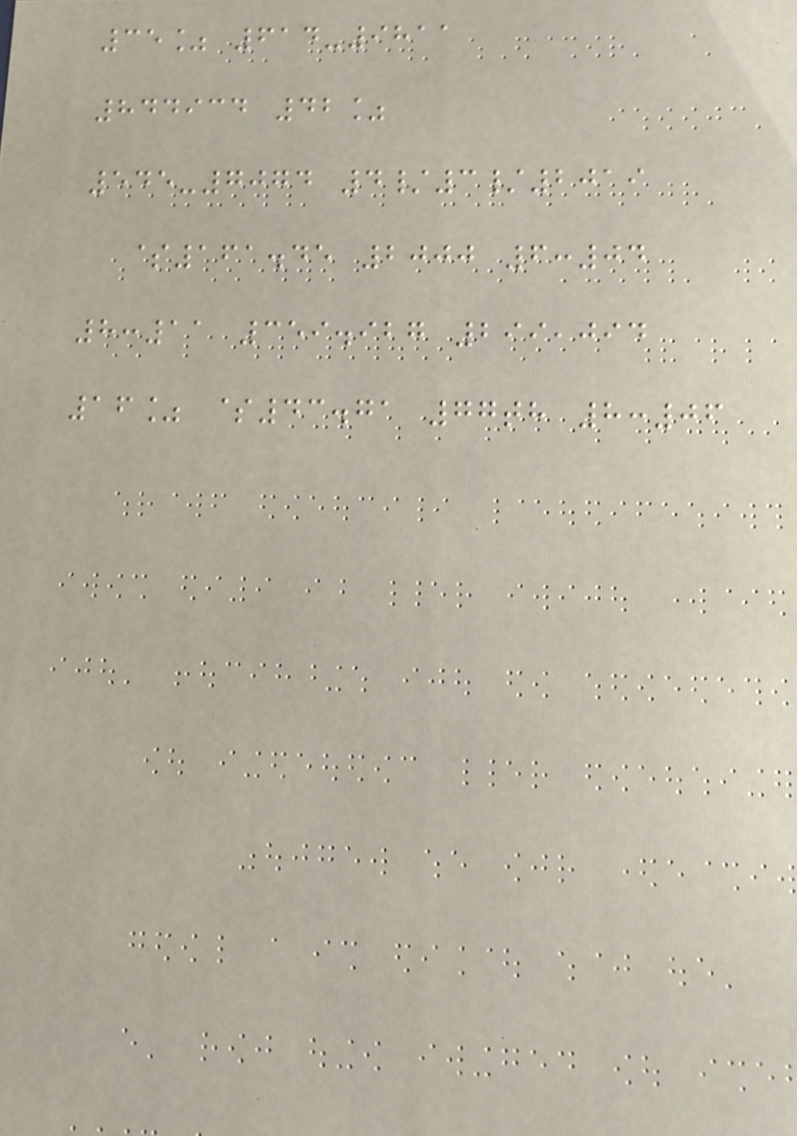35% 614-9811
844934 42%
545-7074 4/3/2019
$161.45 2000 6:04
8:11 359.927 299,094
16% $43.71 77th 8:06
